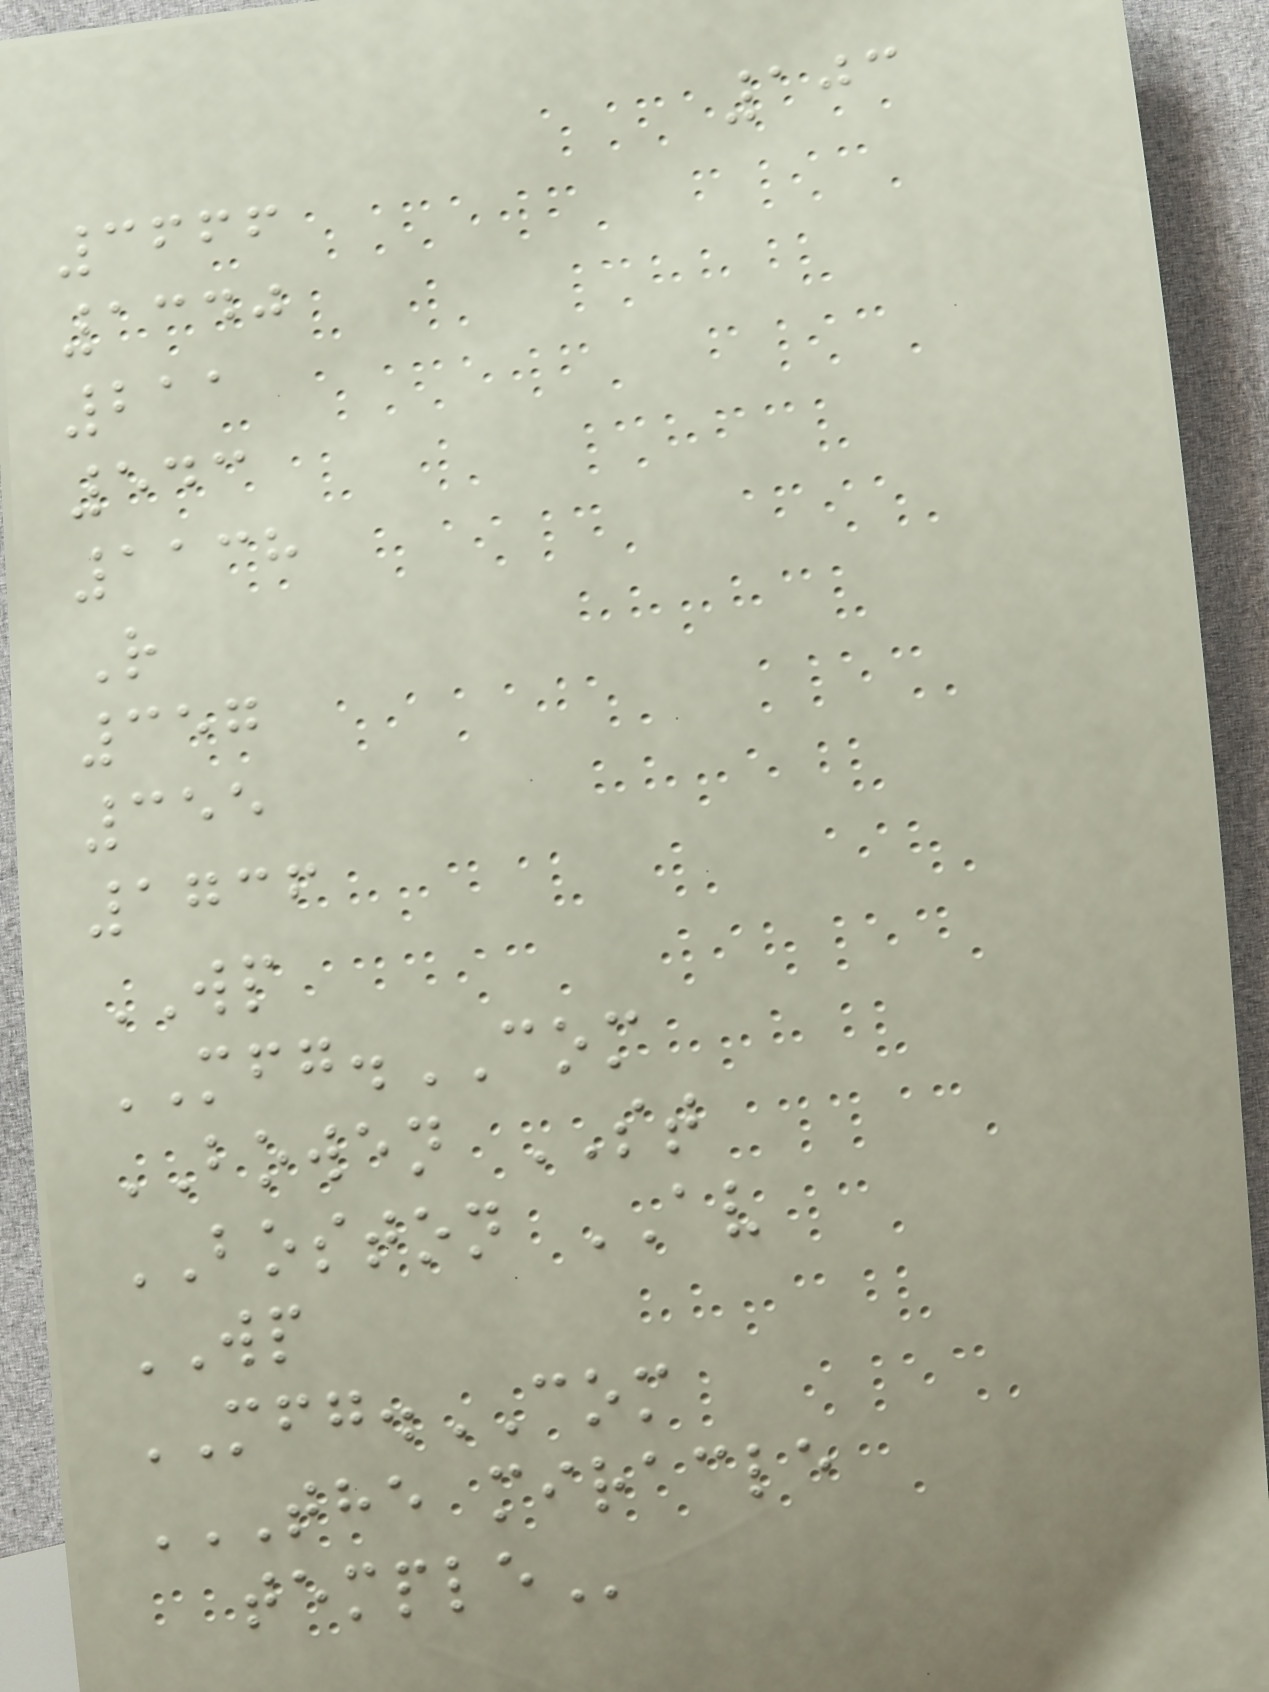103
3666
1340
211
543
1138
R
357
355
1736
WP
MFG.COM
BOWEN ST
BOSTON AV
WP
MFG.COM
THE MIRACLE
TEMPLE
